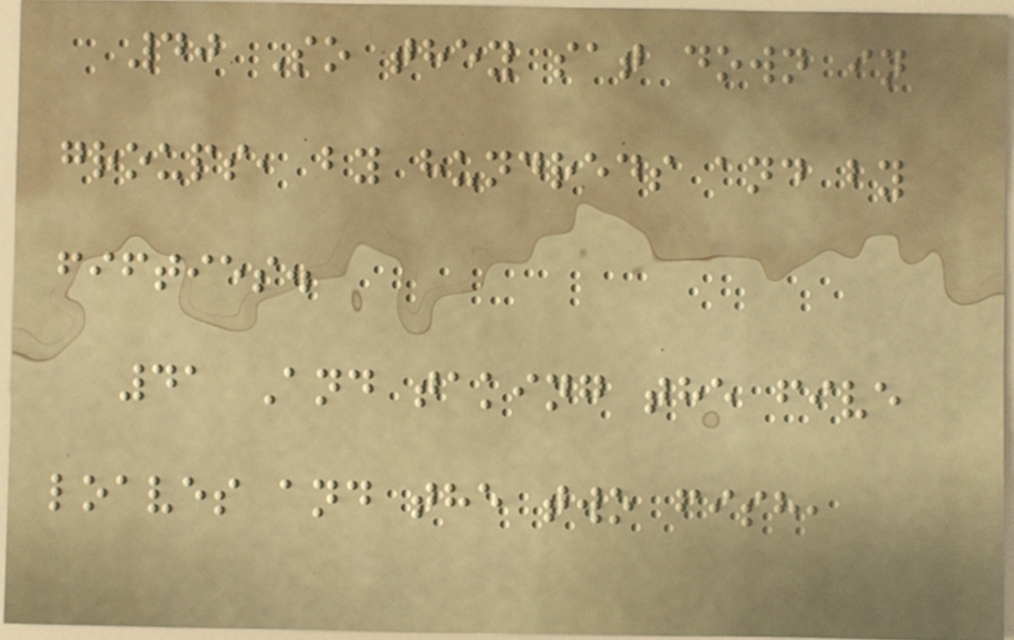40 So they sat down in
groups, by hundreds and by
fifties.
41 And taking the five
loaves and the two fish,
